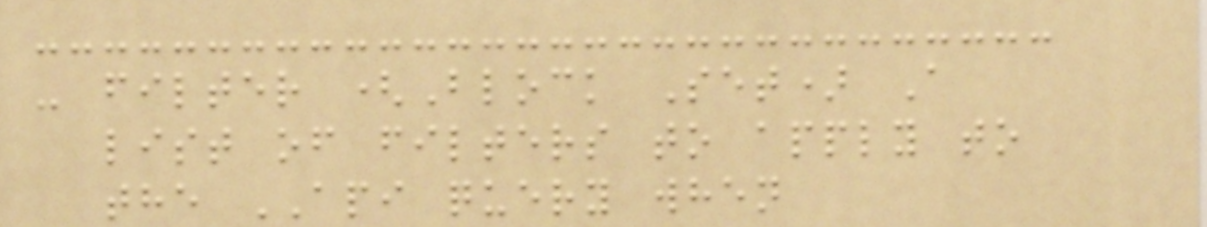- filter (Block Set) A
list of filters to apply to
the API query when
